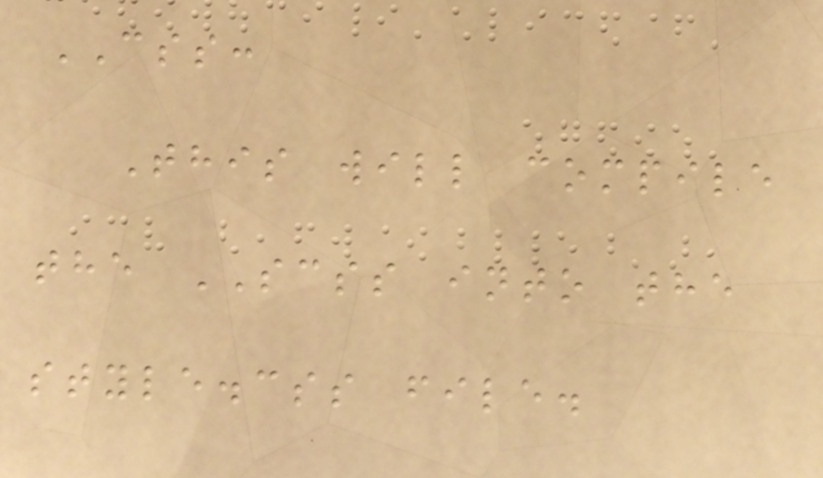CSS:
This will compile
the SCSS into the
style.css file.
